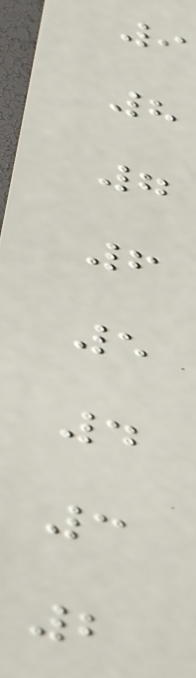9
8
7
6
5
4
3
2
